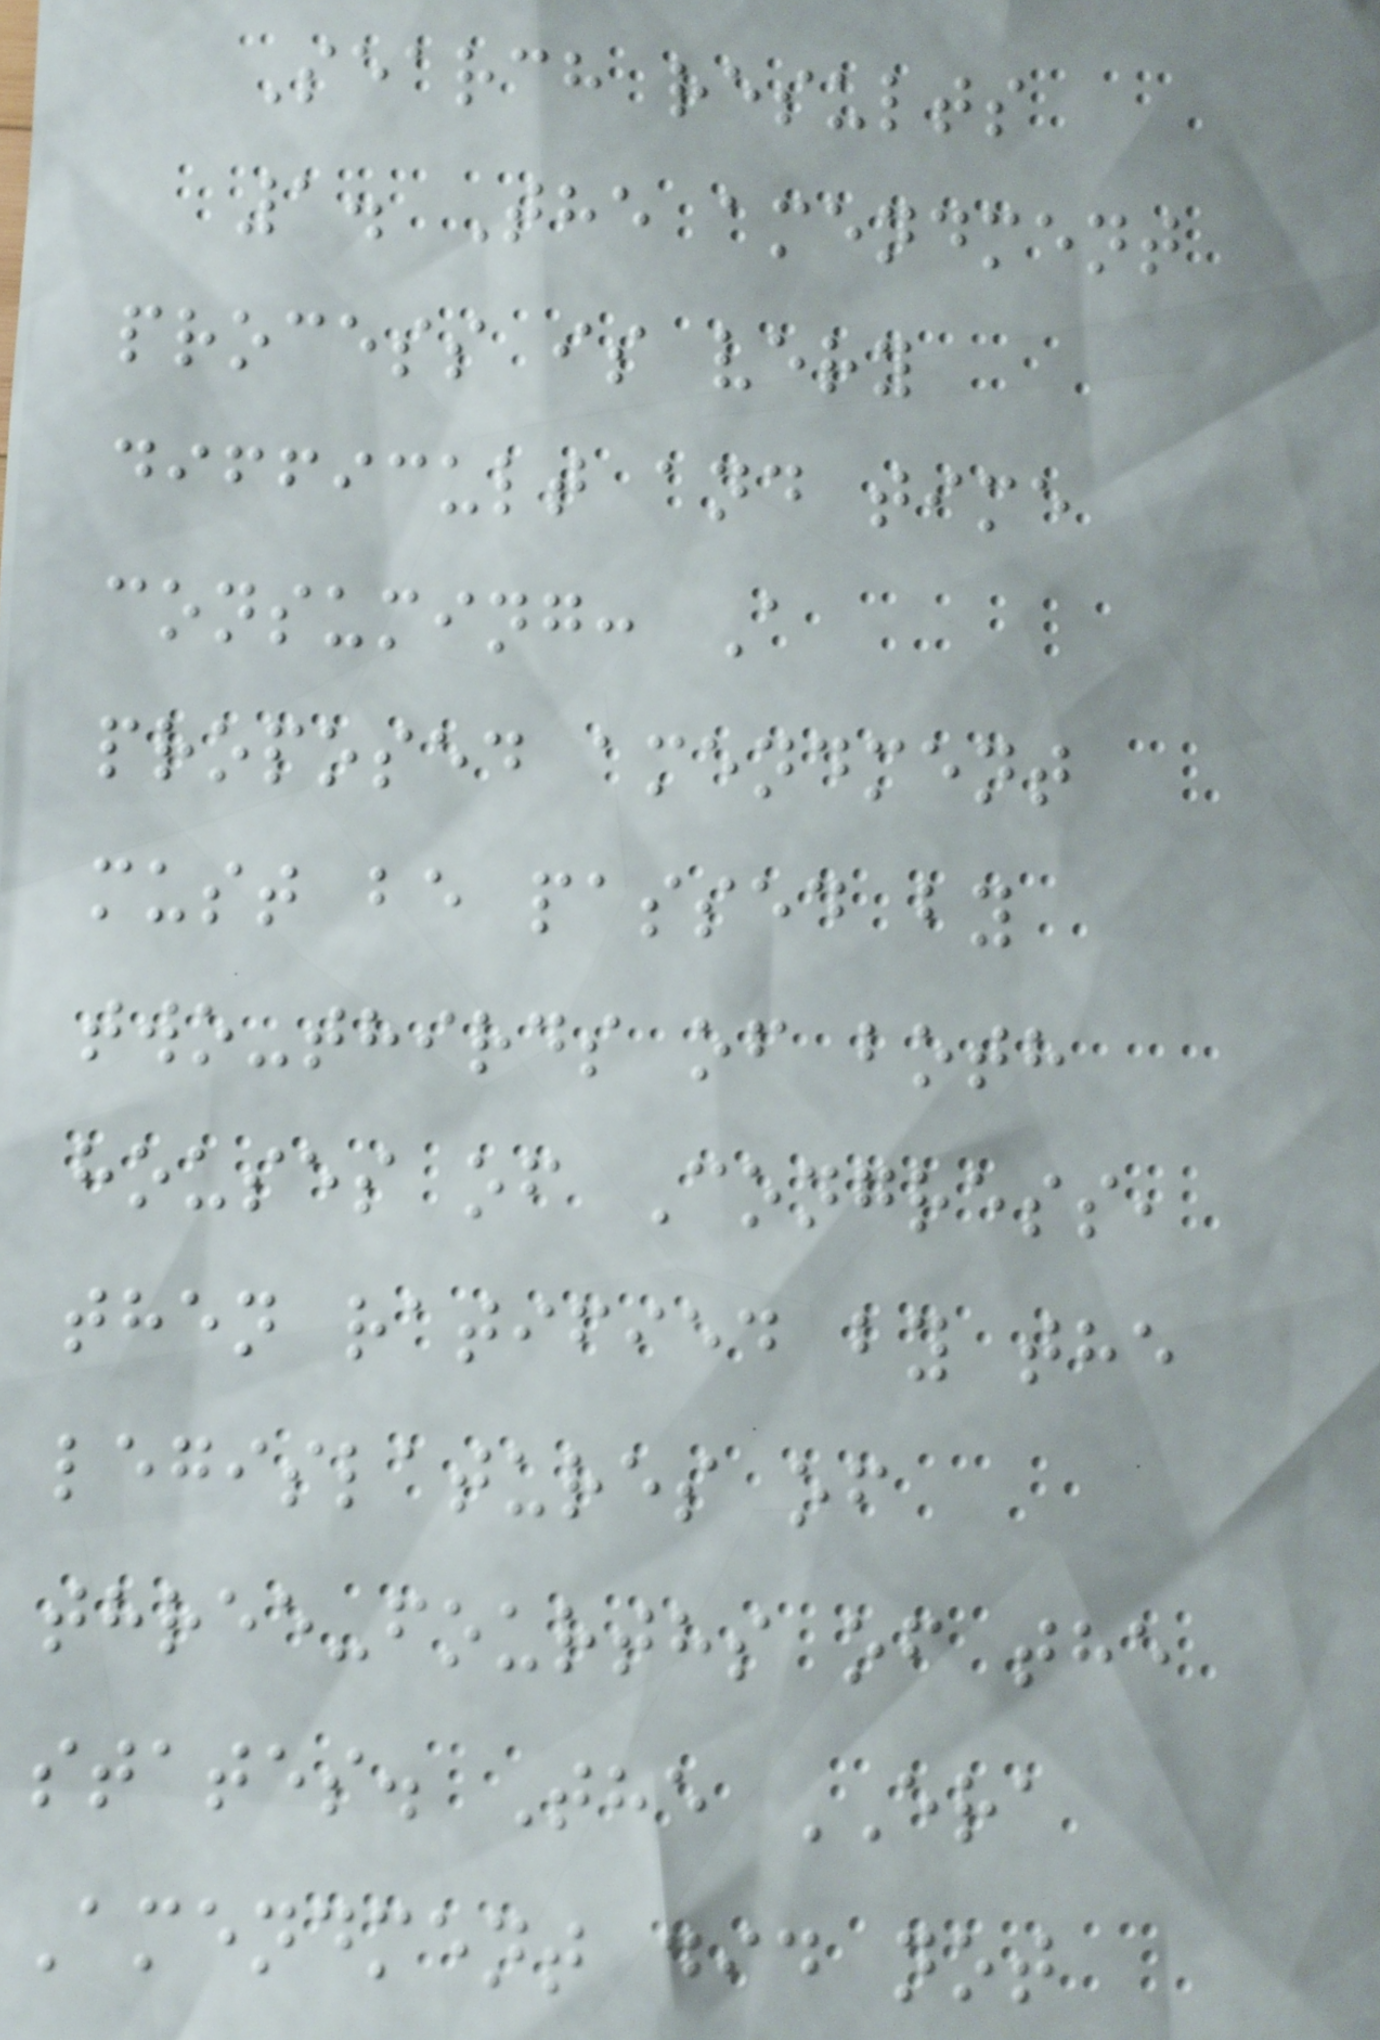Search results
1. The amendment
process is very
difficult and time
consuming: A
proposed amendment
must be passed by
two-thirds of both
houses of Congress,
then ratified by the
legislatures of
three-fourths of the
states. The ERA
Amendment did not
